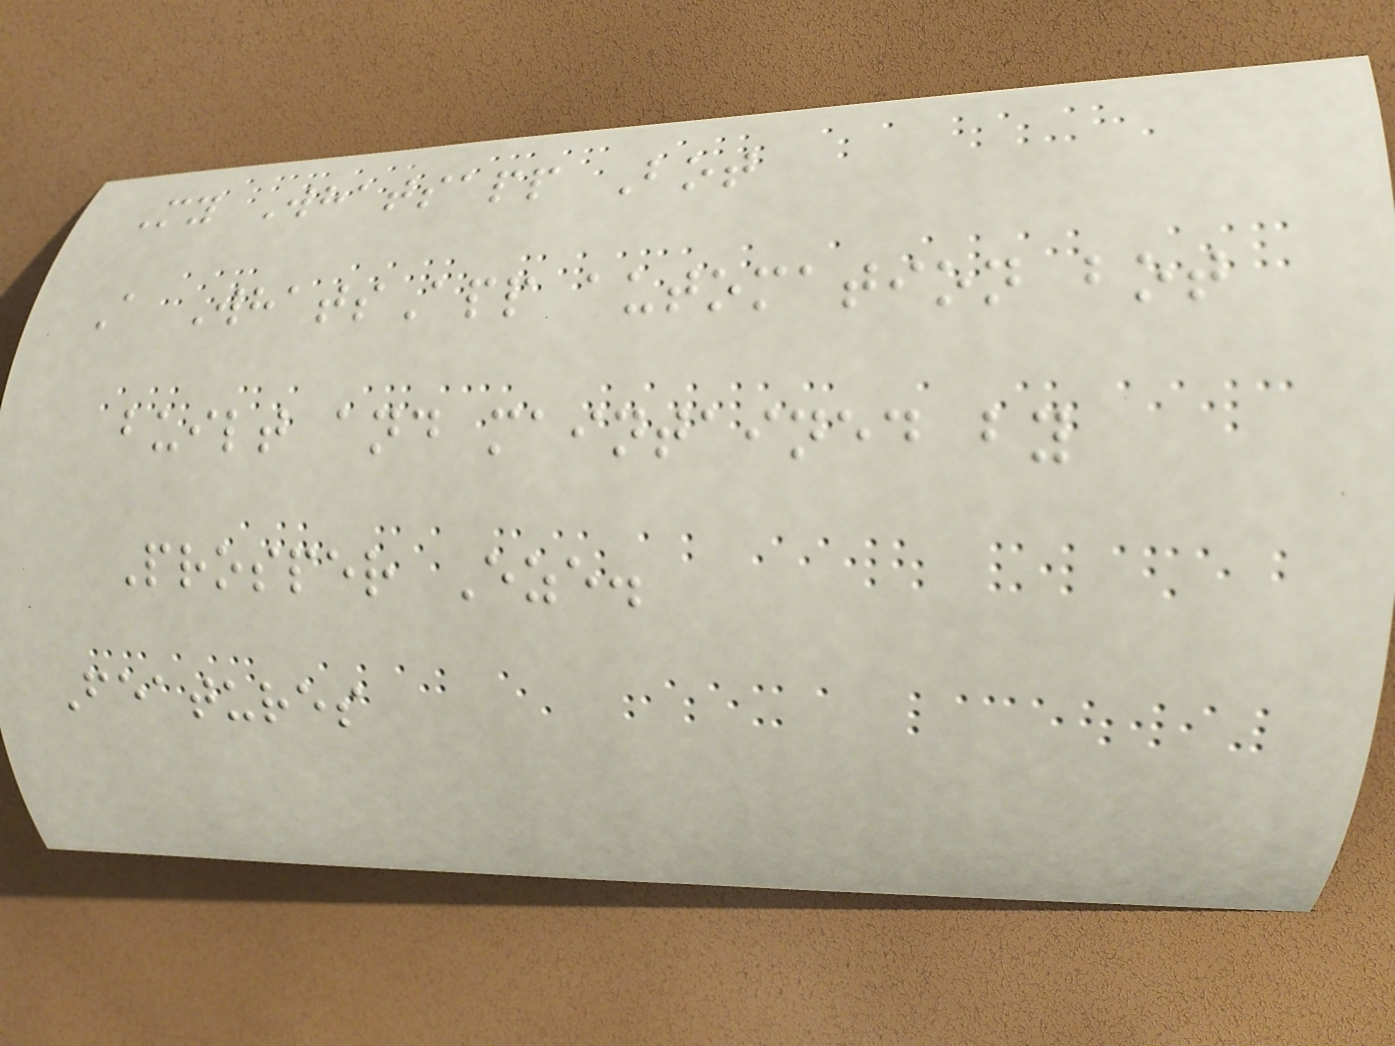My Whatsapp Bot
A WhatsApp automation bot
built and maintained by
Prosper Eze.
Features
